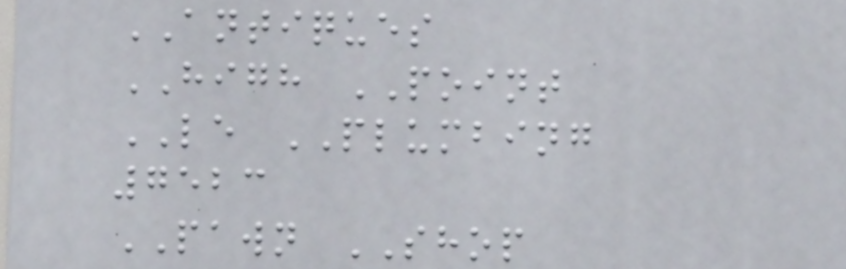ANTIQUES
HIGH POINT
LE PLUMBING
7523
PAWN SHOP
